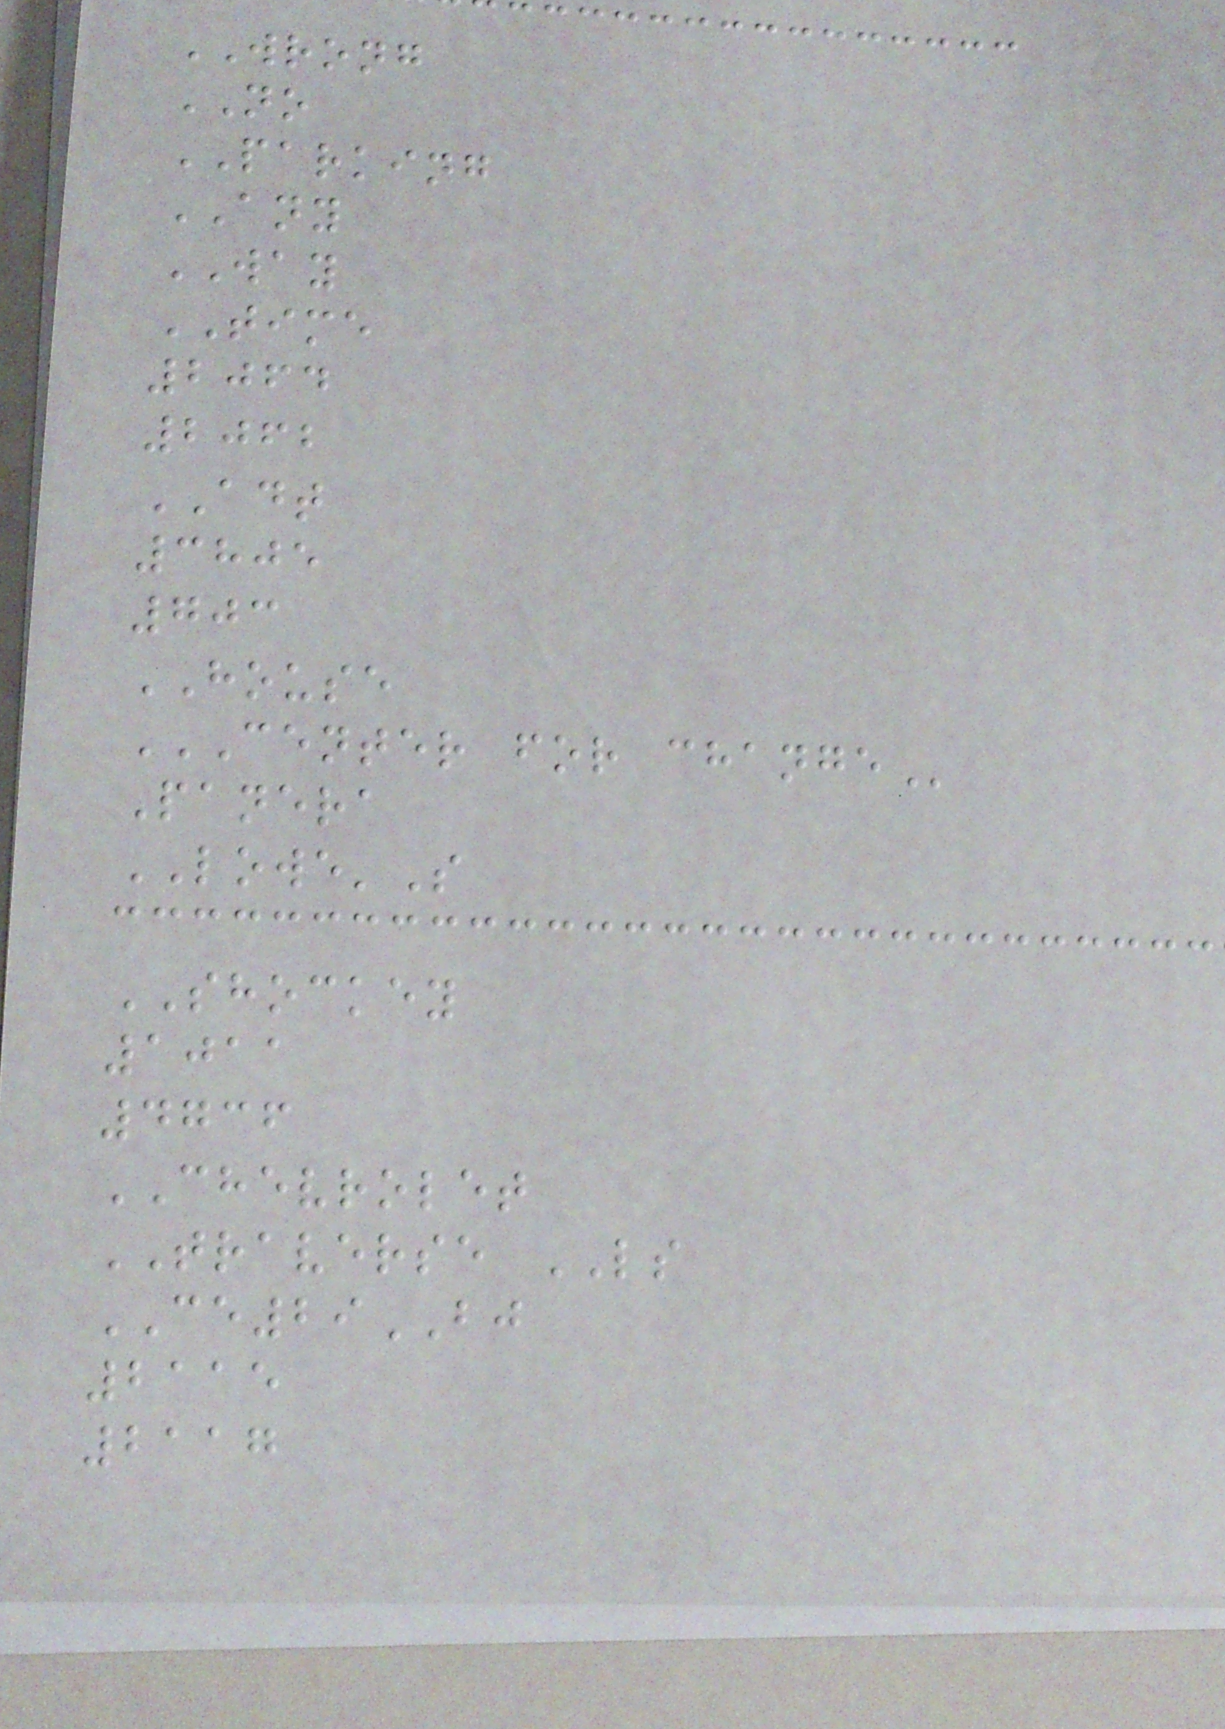WRONG
NO
PARKING
ANY
WAY
TIME
2064
2062
ADT
3805
703
HOUSE
CENTER FOR CHANGE
Panera
LOWE'S
SHOCKEY
1011
4736
CHEVROLET
TRAVERSE LS
CE29BJ
2115
2117
